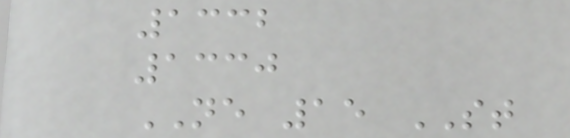1332
1330
NE 15 ST
